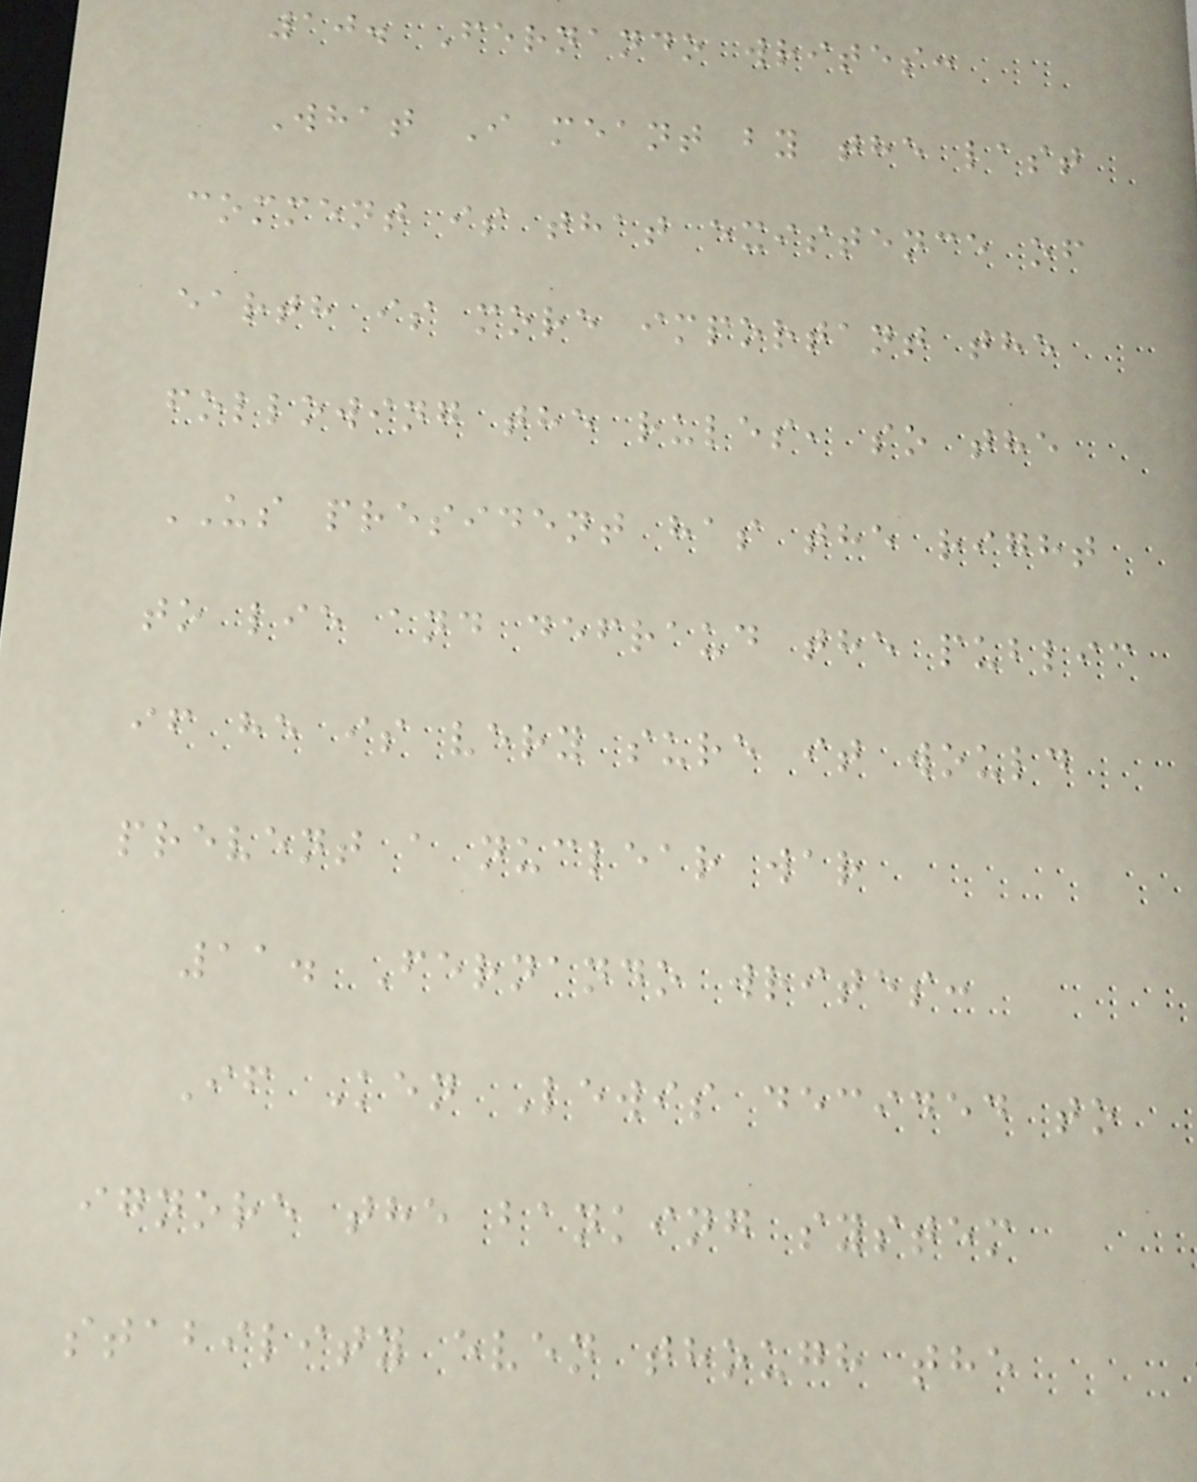10. Fernando writes:
What I meant by the last
comment is that existence of
earth is more important the
following the rules, so the
US president has the right
to lie and defraud the public
if he is very sure it would
prevent a nuclear war
11. Fernando writes:
If Ken Lewis decided to
ignore the banking system
stability even though the
